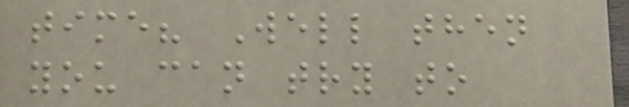time? Well then
you can try to
